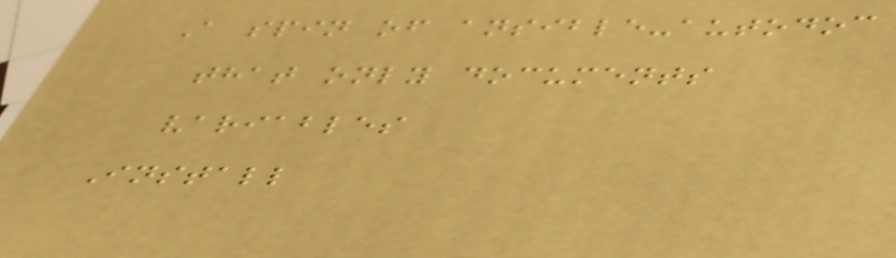A spin of ansible-autodoc
that only documents
variables
Install
